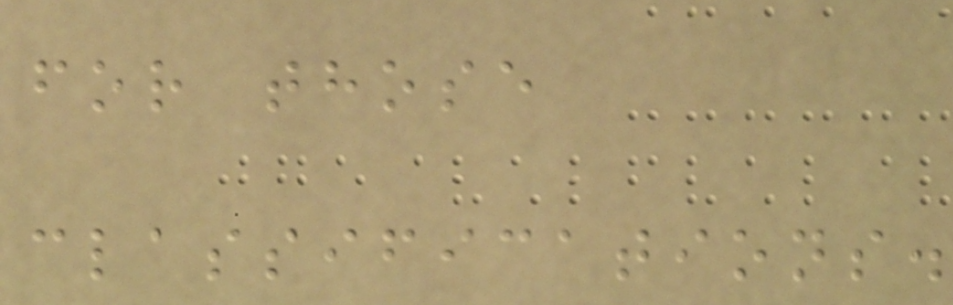for those
classifications.
